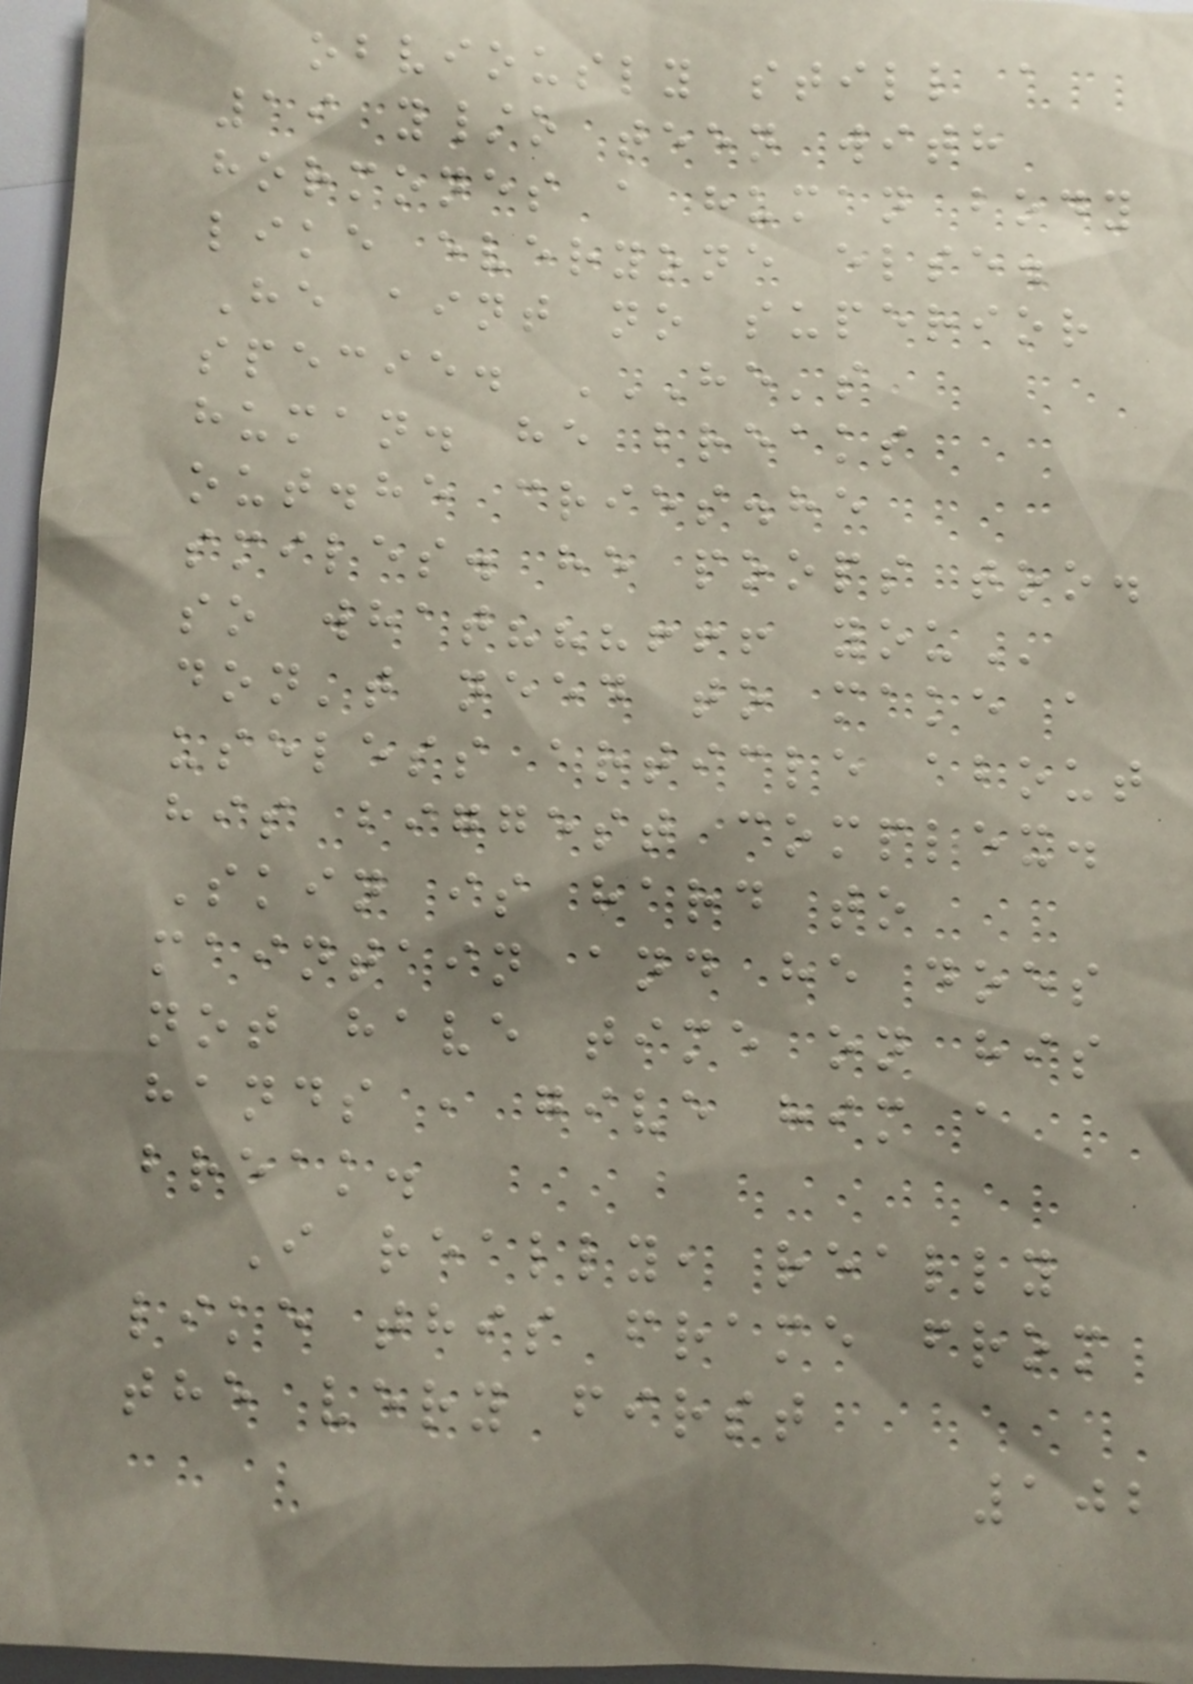obviously still a
19 y/o teen with
hormones a human body
like everyone else.
He aint no superior
specie. HE'S
HUMAN. HE BREAKS
OUT.HE CRIES.HE
SMILES. HE POOPS TOO.
SO WHAT???!!! YOU
don't need to make a
useless article about
his biggest complex.
Skin is hard to
maintain and he does
not have time on his
hands , give him a
break.
I really, really
like this frame from
the very first
102
